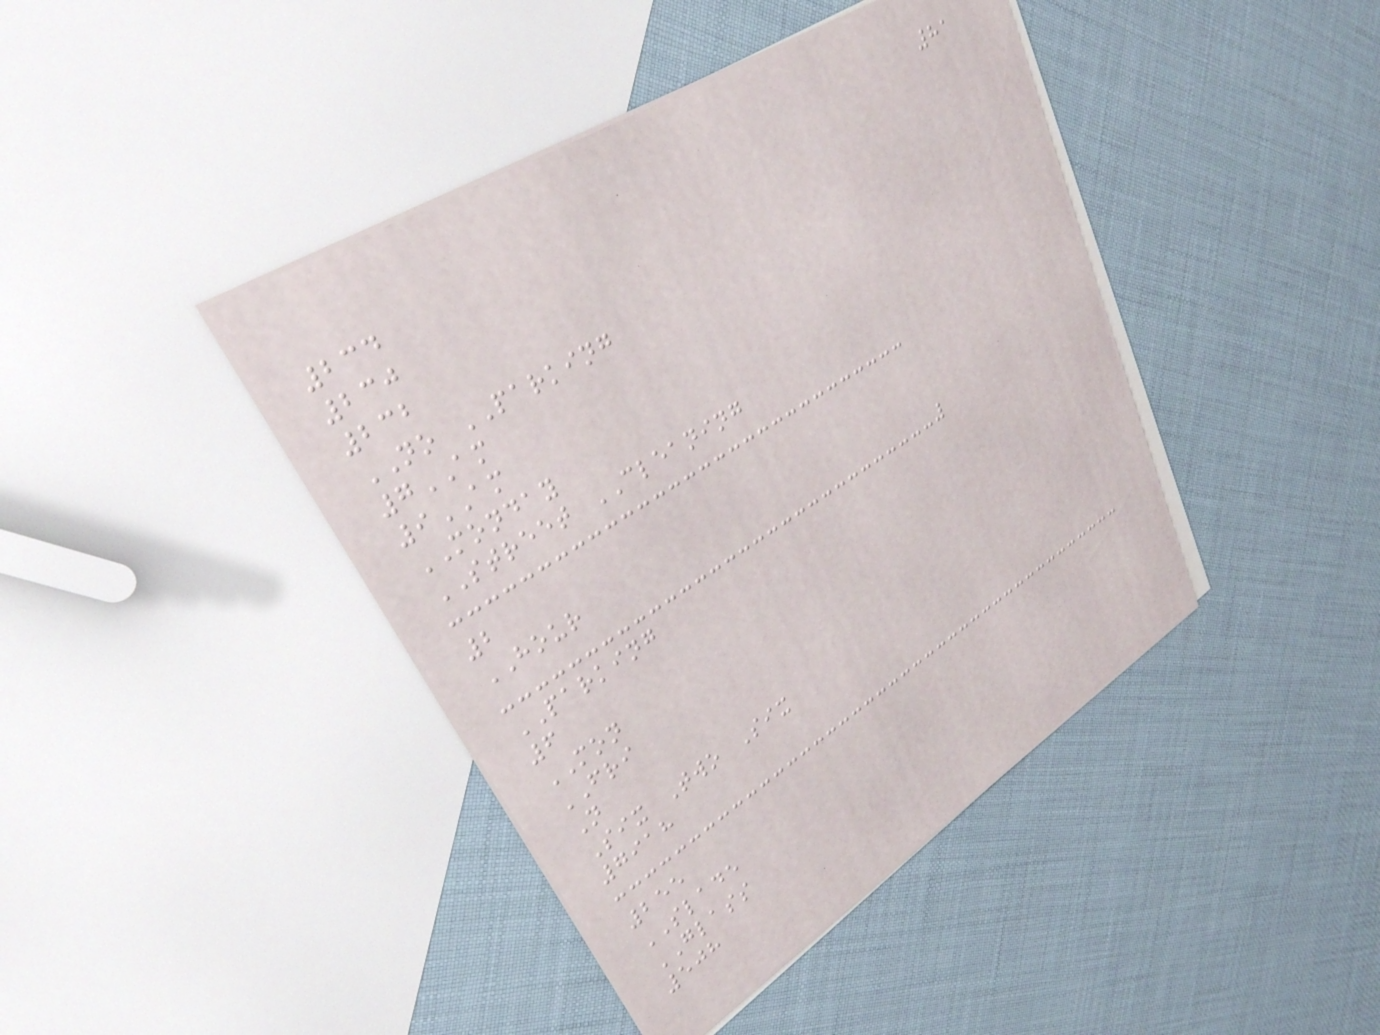81
234
230
232
NO PARKING
7AM
9AM
MONDAY
STREET CLEANING
2
HOUR
PARKING
6
MON
FRI
N
Six Two Six
7918
255
SLADE
GLASS
508
